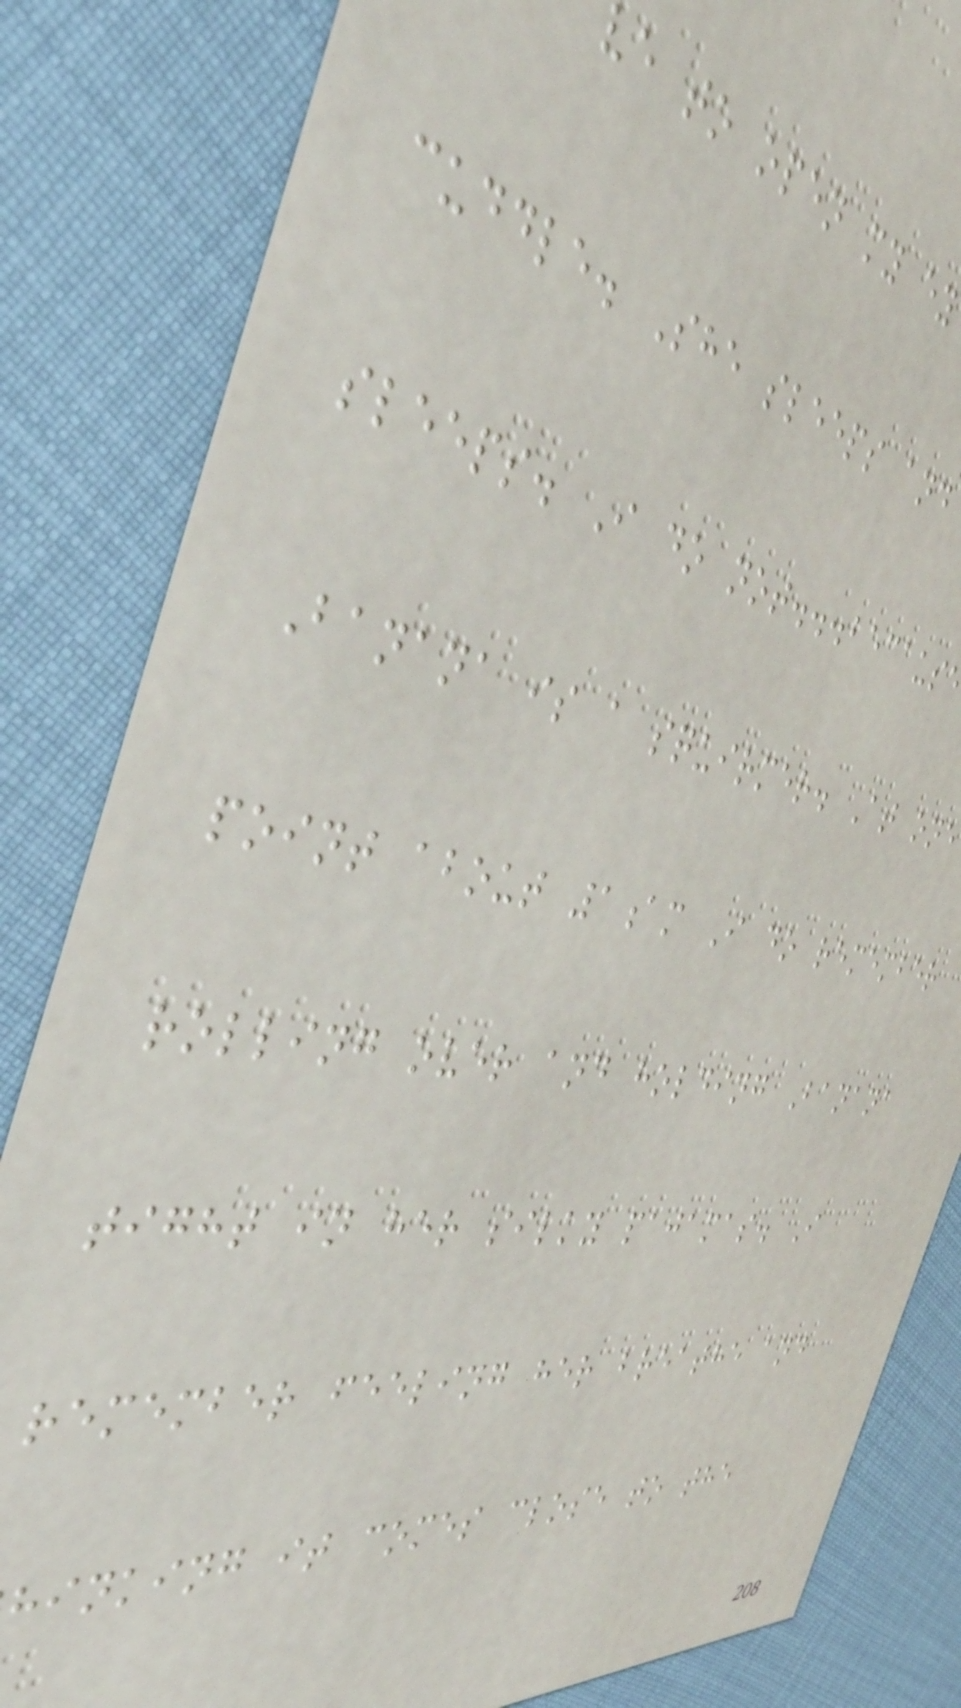ve to open my ey
cuddle. She sleeps and
sleeps. I do not...becaus
Banana is a squirmer. At one
point about 1am I do remember
rolling over and holding Banana
tight in her silky pajamas. I
remember feeling her breathe and
hinking it comes close to the
